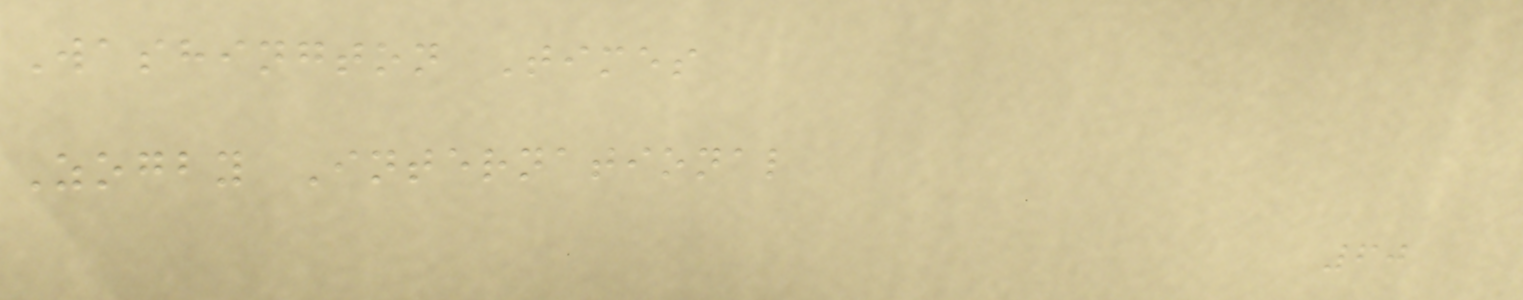Washington Times
Zogby International
60
